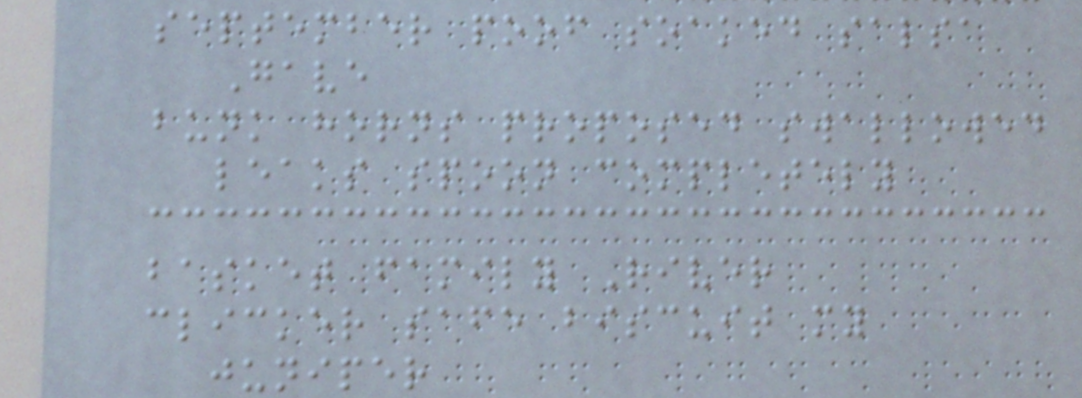september poof soaked salsa
Gave
bunk horns proposed swallowed
leaks spoon completely
basket family River
clicker safe biscuit my
juniper
